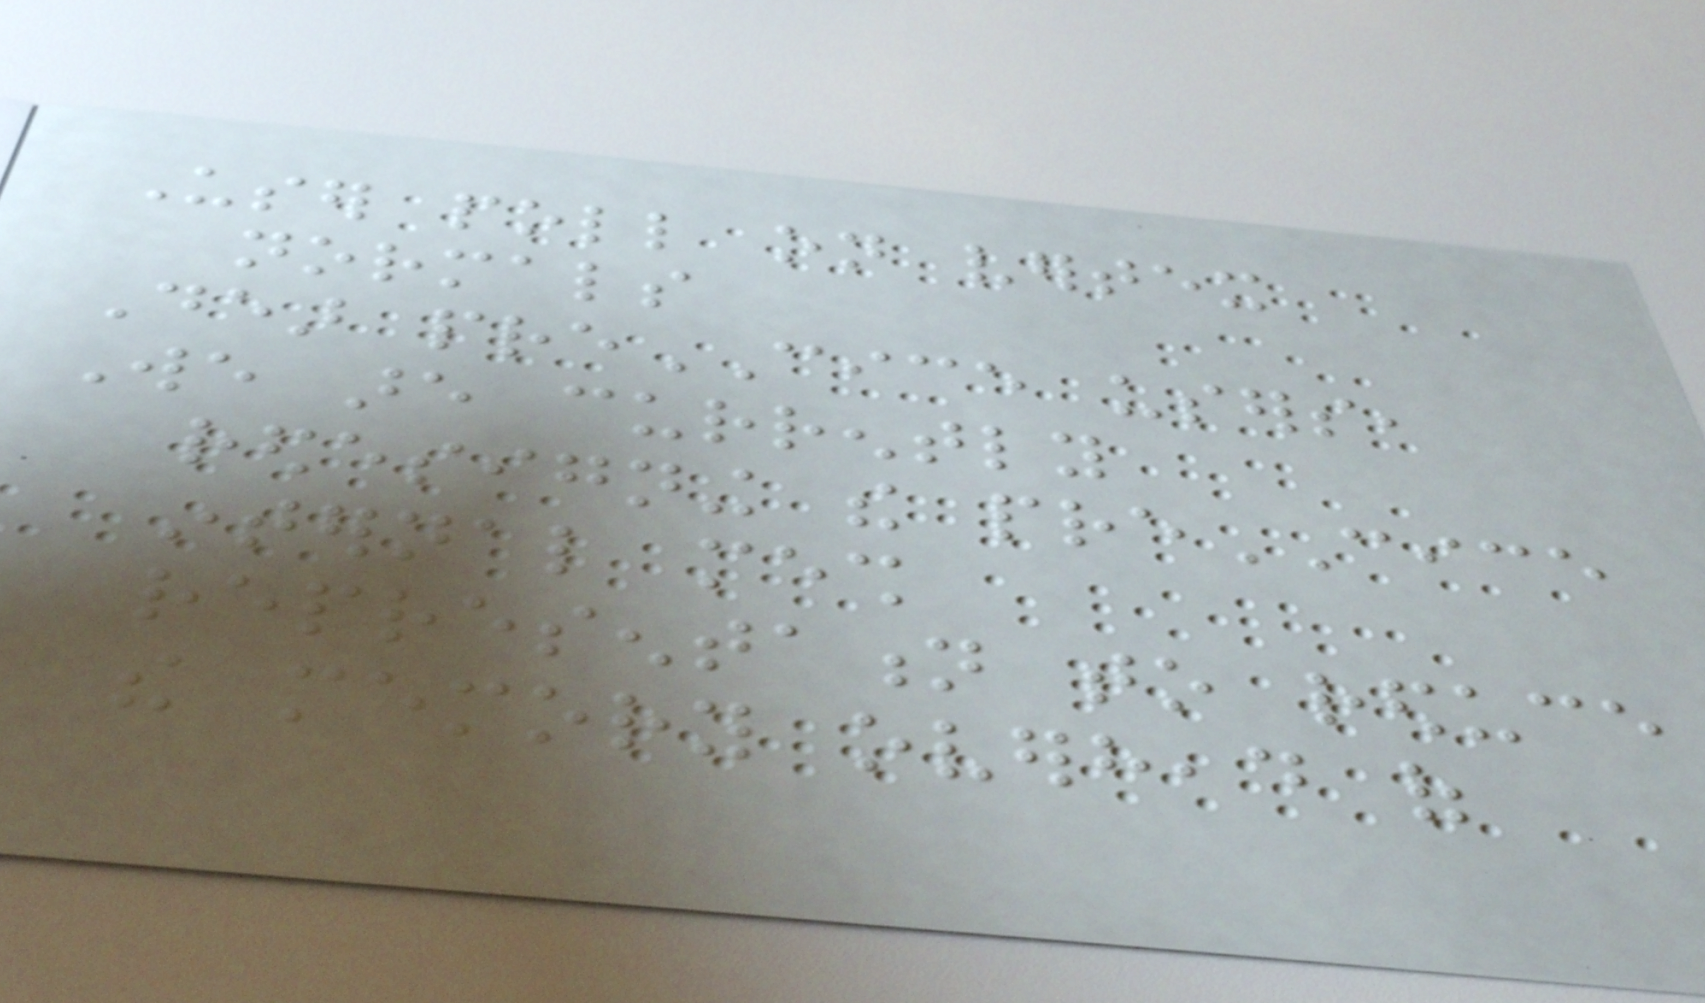User poll on vertex
normals
Dear preCICE users,
We are currently
redesigning the preCICE
internal mesh
representation to reduce
the memory overhead of
